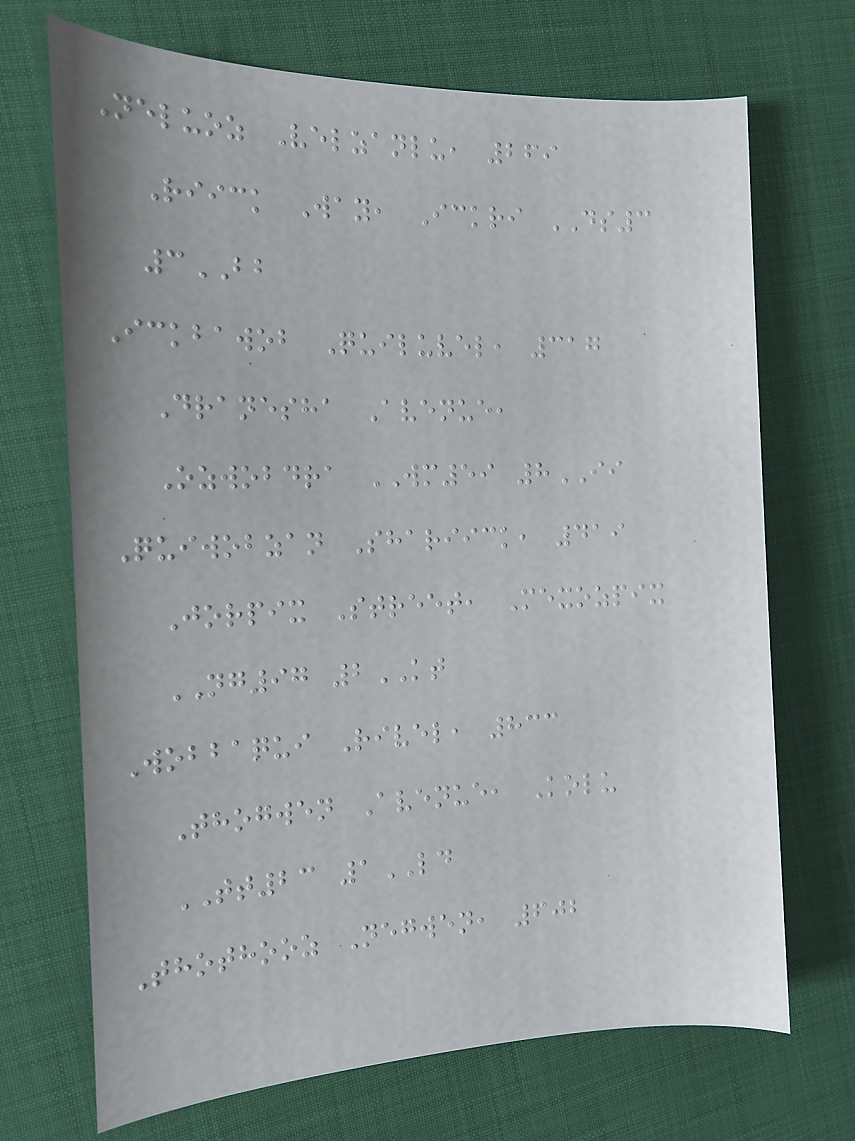Neluoz Velzanlu, 269
Riick Way, Ickri DS3
3BB
Ickbawob Quiluvel, 317
Dranesha Avenue,
Ozwobdra WM59 8II
Quiwobzan Shariick, 419
Jorpix Street, Mexozpix
NG97 2KT
Wobbaqui Rivel, 833
Thogwen Avenue, Kolu
TT23 1LD
Thothooz Negwen, 602
